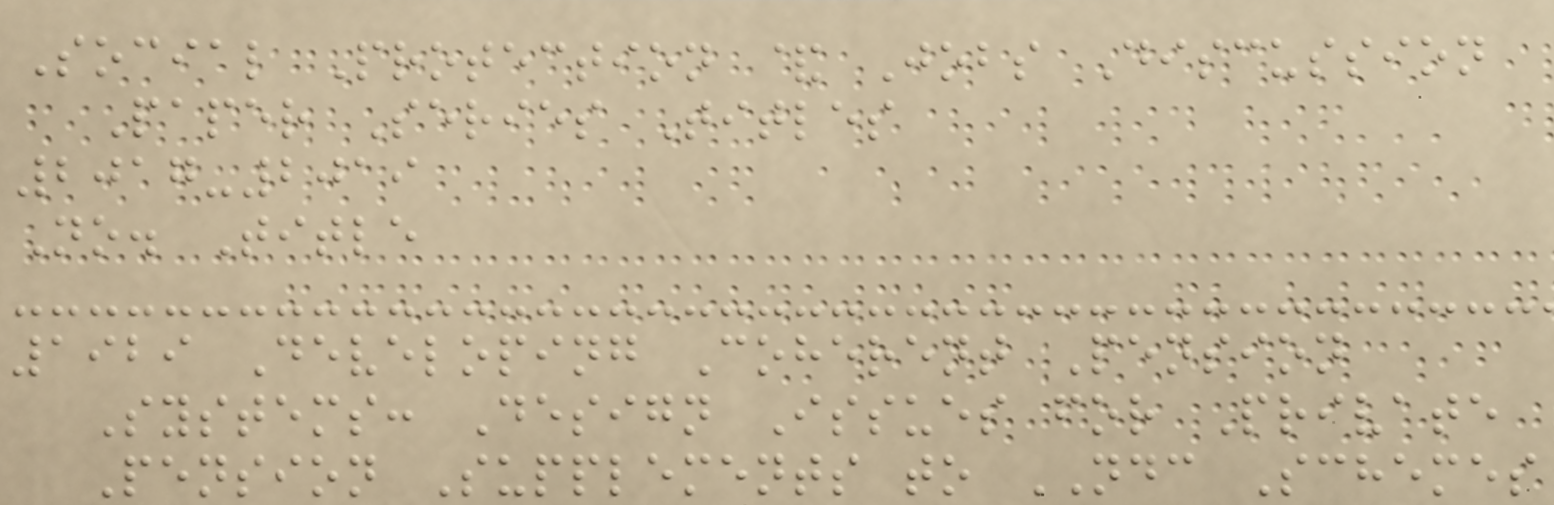Social Protection & Jobs Discussion
Paper Series Titles
2017-2019
No. Title
1929 Developing Coherent Pension
Systems: Design Issues for Private
Pension Supplements to NDC Schemes
